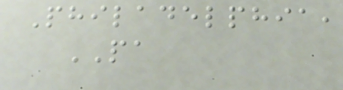Philadelphia,
PA
